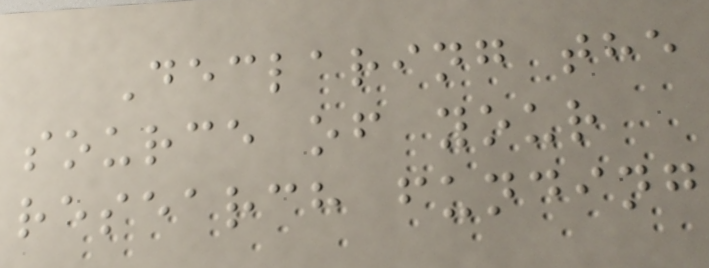Declaring the
source of your
research funding
